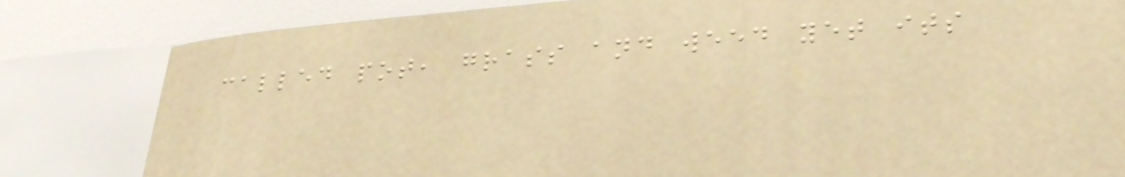called pot, grass and weed yet its
